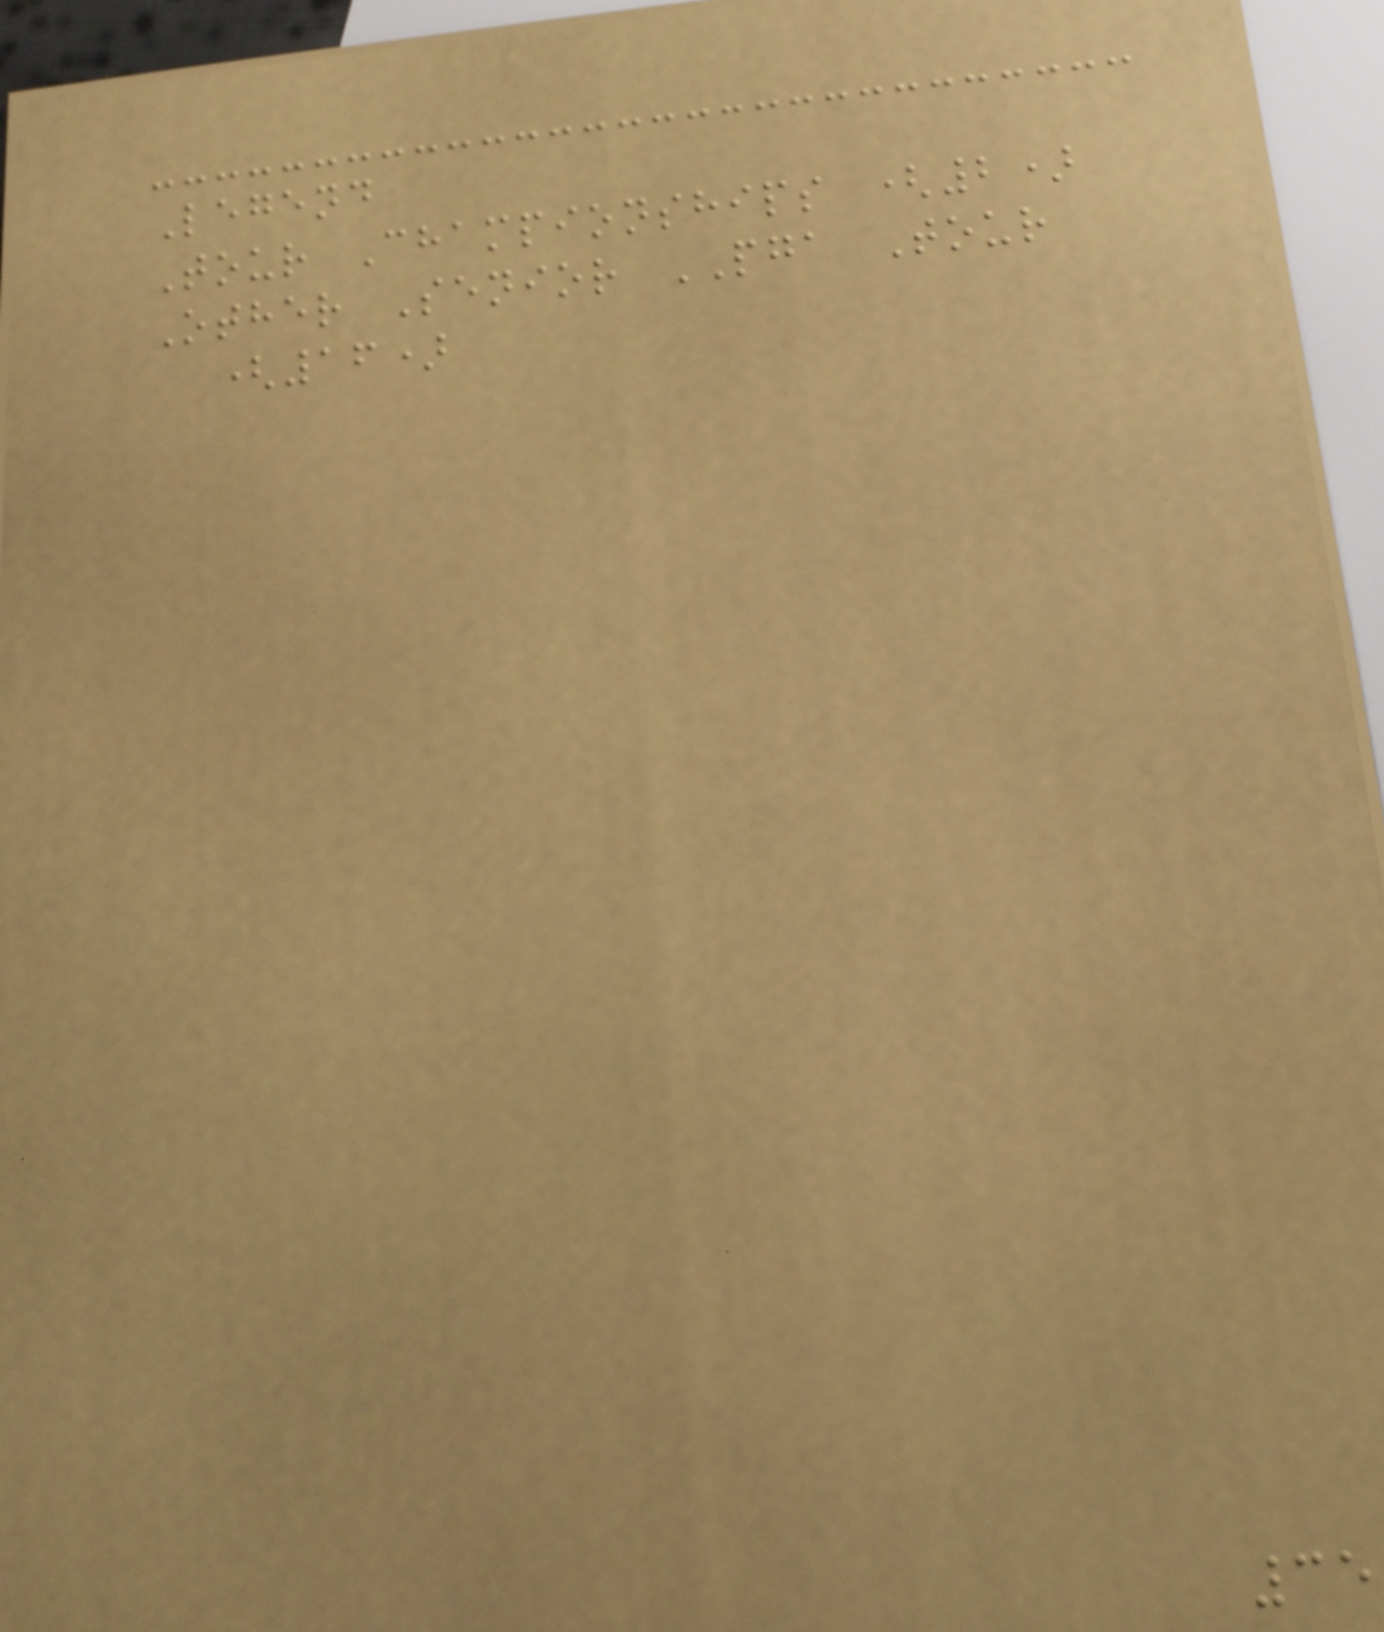Legend
Tour Championships (2)
Other Senior PGA Tour
(16)
35
